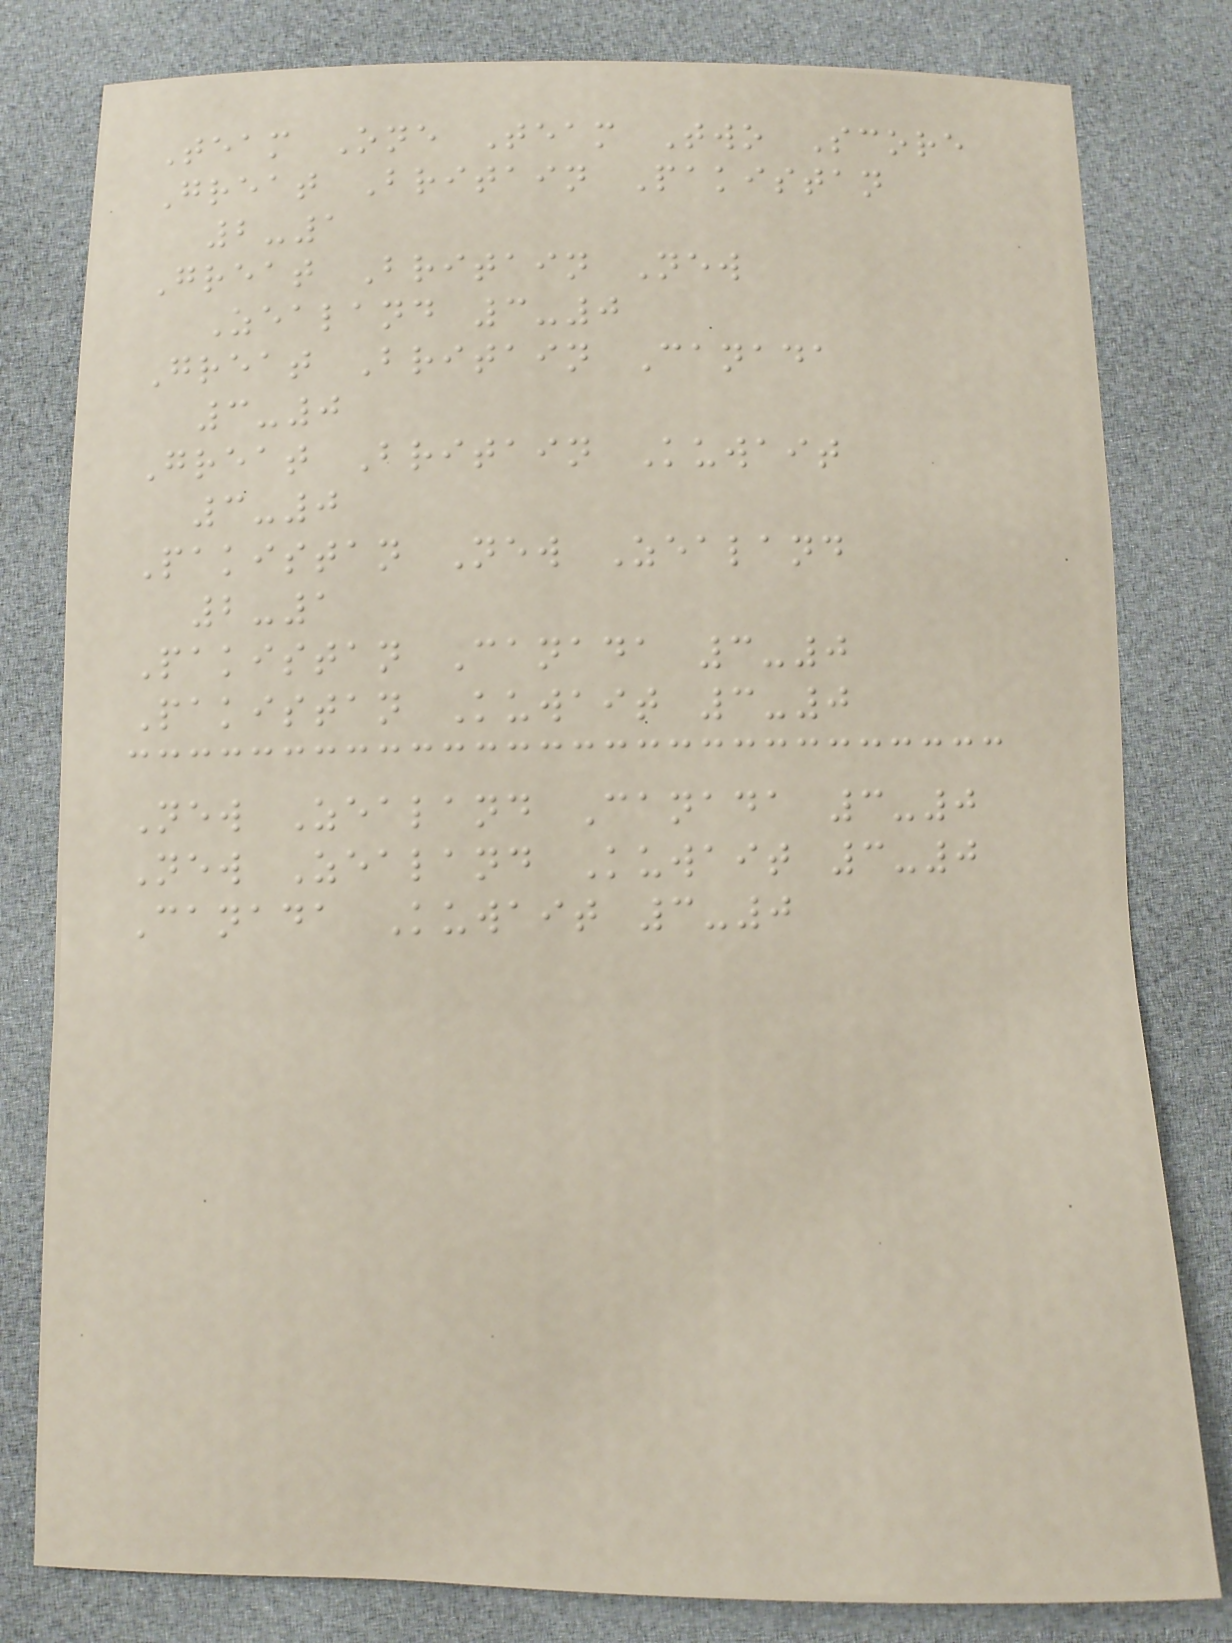Team One Team Two Score
Great Britain Pakistan
2-1
Great Britain New
Zealand 3-0
Great Britain Canada
3-0
Great Britain Kuwait
3-0
Pakistan New Zealand
2-1
Pakistan Canada 3-0
Pakistan Kuwait 3-0
New Zealand Canada 3-0
New Zealand Kuwait 3-0
Canada Kuwait 3-0
